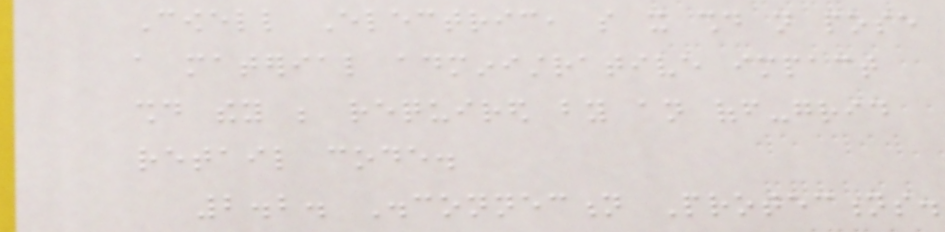Cowell Electric, so it should not pose
a material administrative impact
should they be required by an off-grid
retail code.
2.2. Disconnection Protections.
